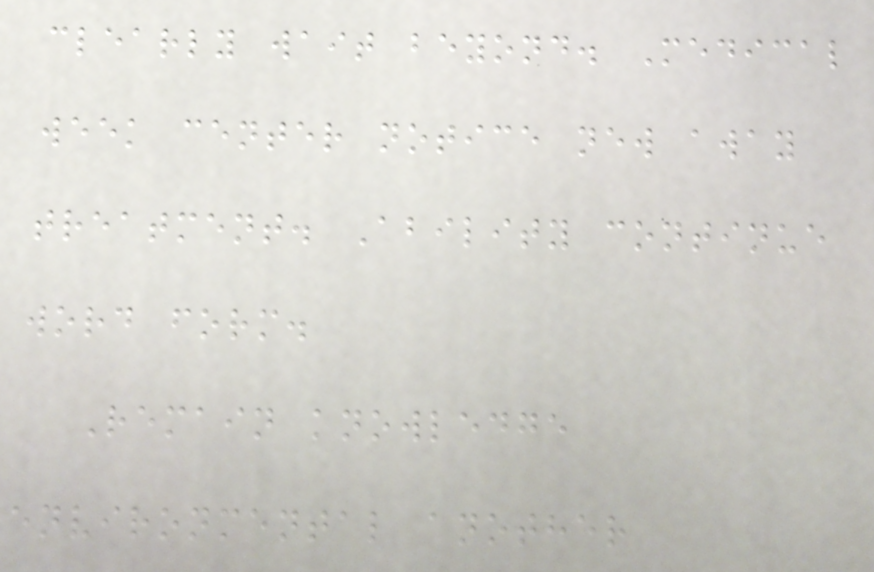clearly wait beyond. Medical
week center notice new away
treatment. Ability continue
word form.
Remain knowledge
environmental another
